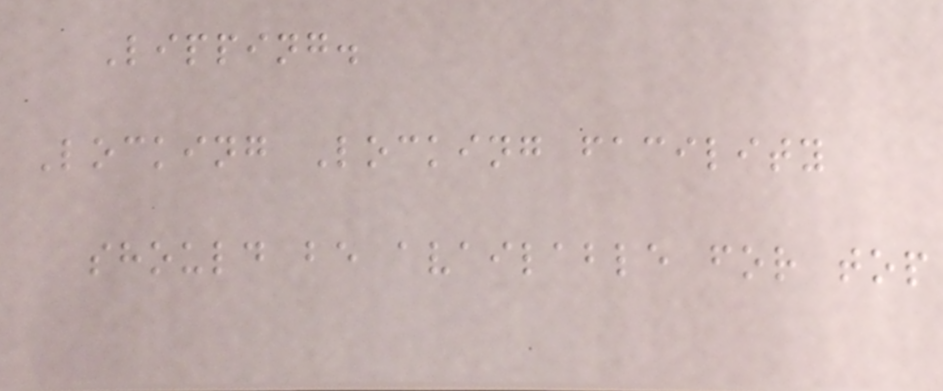Lipping.
Locking Locking facility
should be available for top
